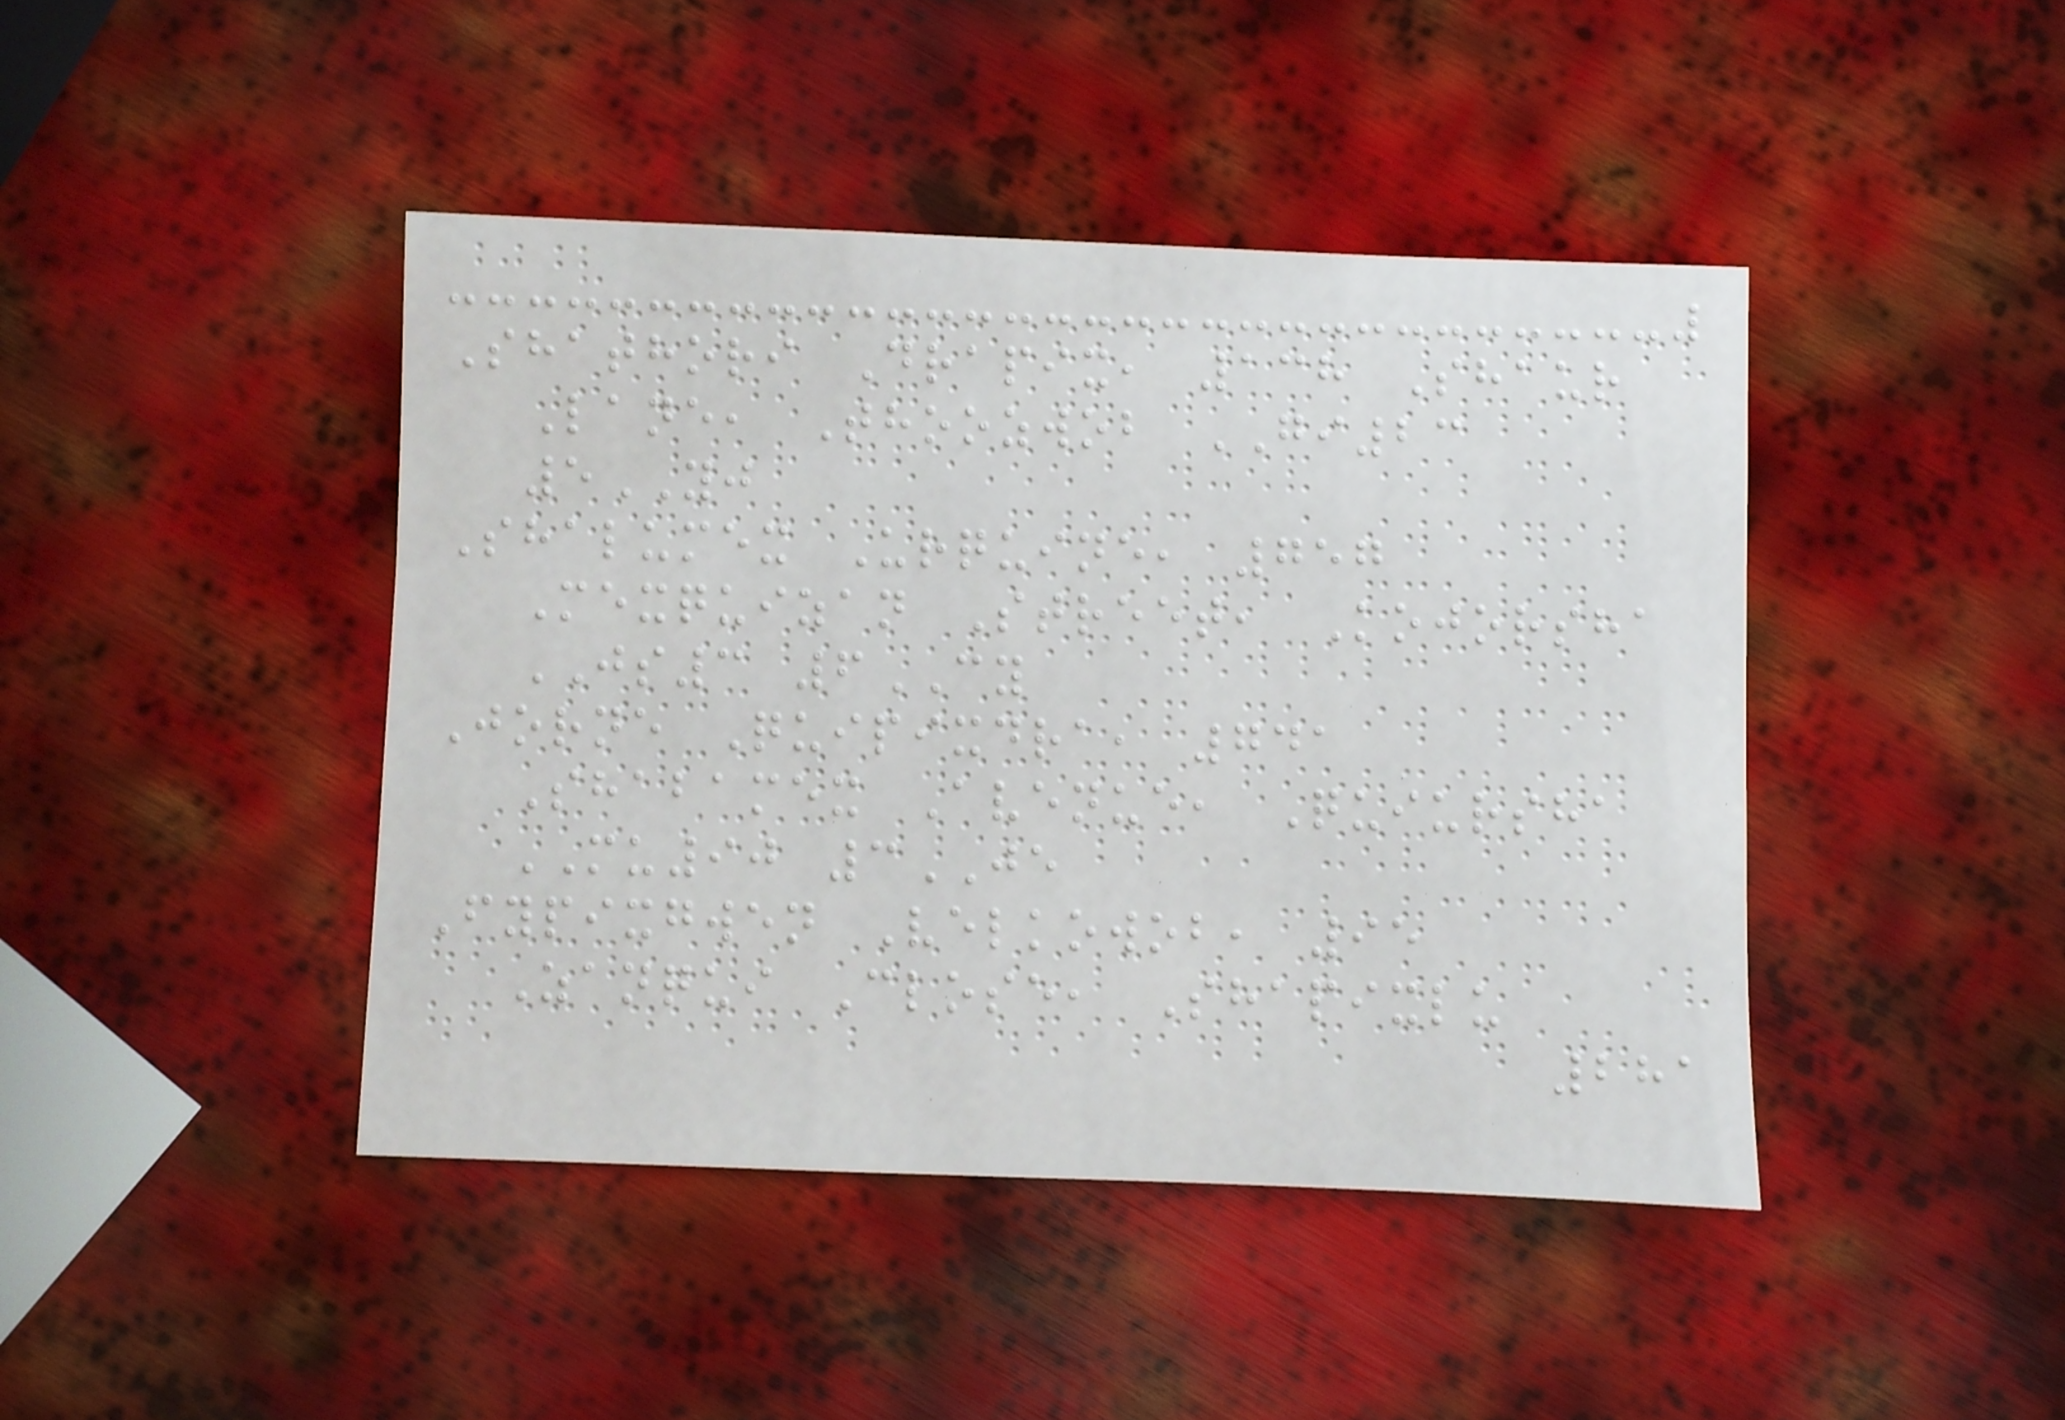Shathori Drapix, 138 Shaur
Lane, Thoozwob GI23
5YJ
Shalumex Urquine, 757
Mexquizan Street, Kojorsha
JS3 6CY
Jorne Quipixdra, 741
Shabamex Avenue, Quiursha
MU90 3JE
Fypixgwen Velkowob, 95
Zanqui Close, Shapixlu
281
